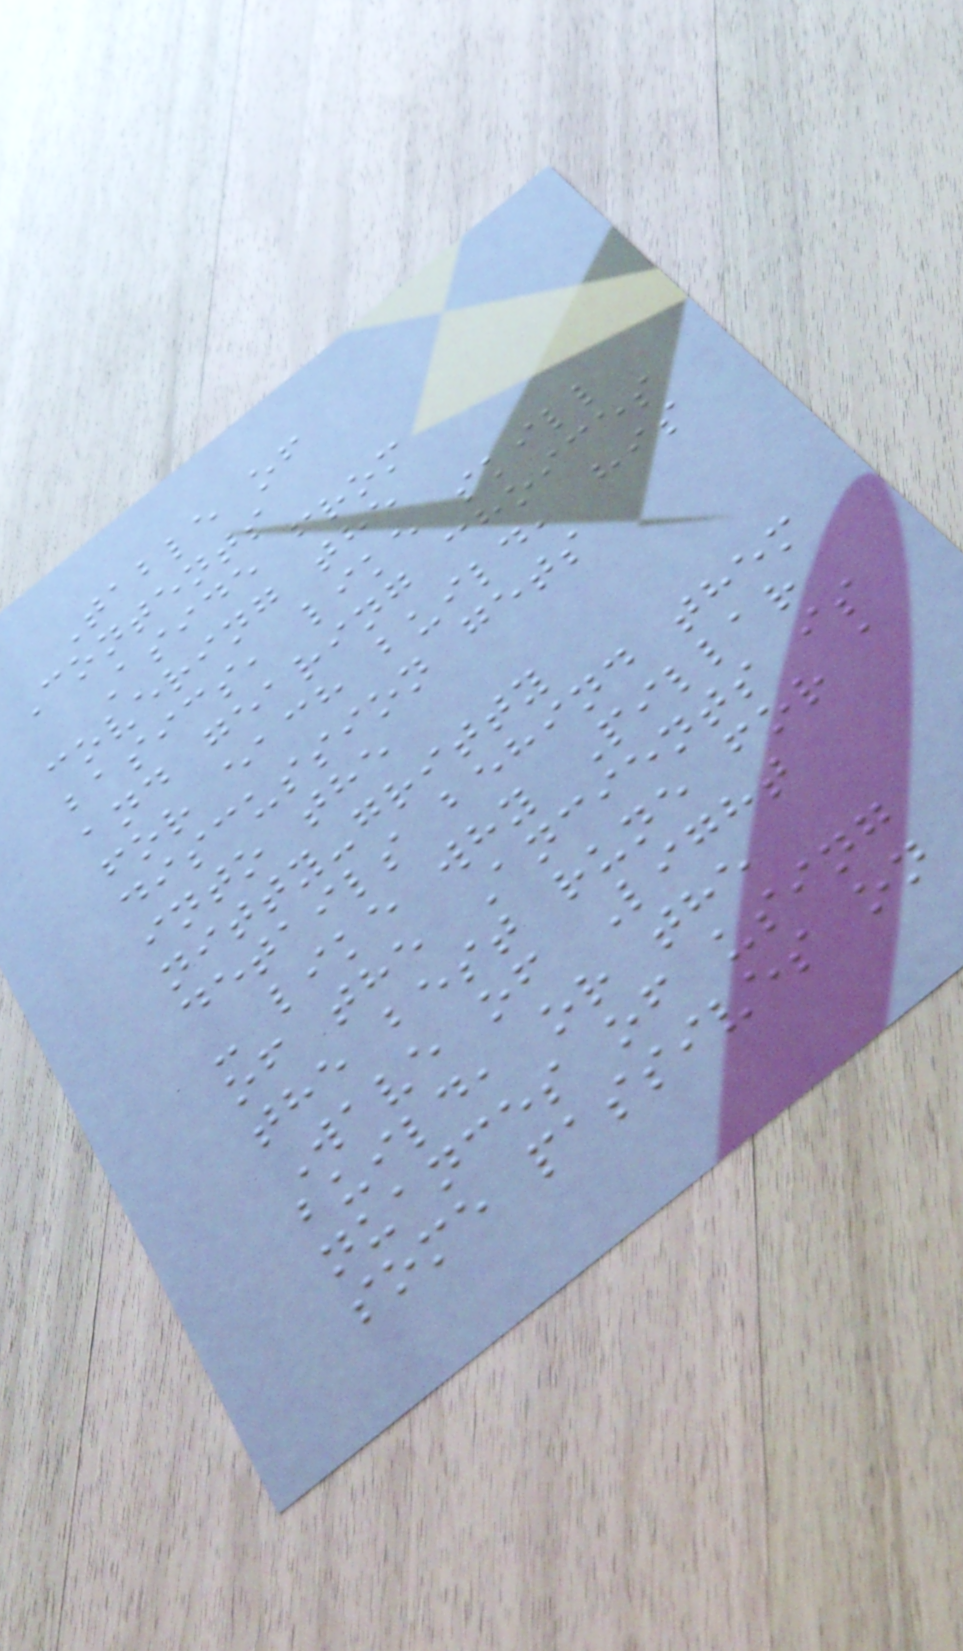Table of
Contents
Aside from
covering the
basics, like skill
and gearing choices
for each build, his
discussion gets
into the
nitty-gritty
details behind them
- like why Pillar
of the Ancients is
the best rune for a
Wave of Light
build, or the
nuances of using
some passives on
